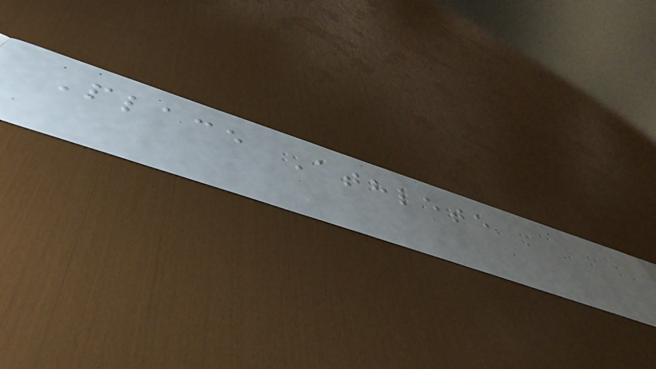Place Athlete
